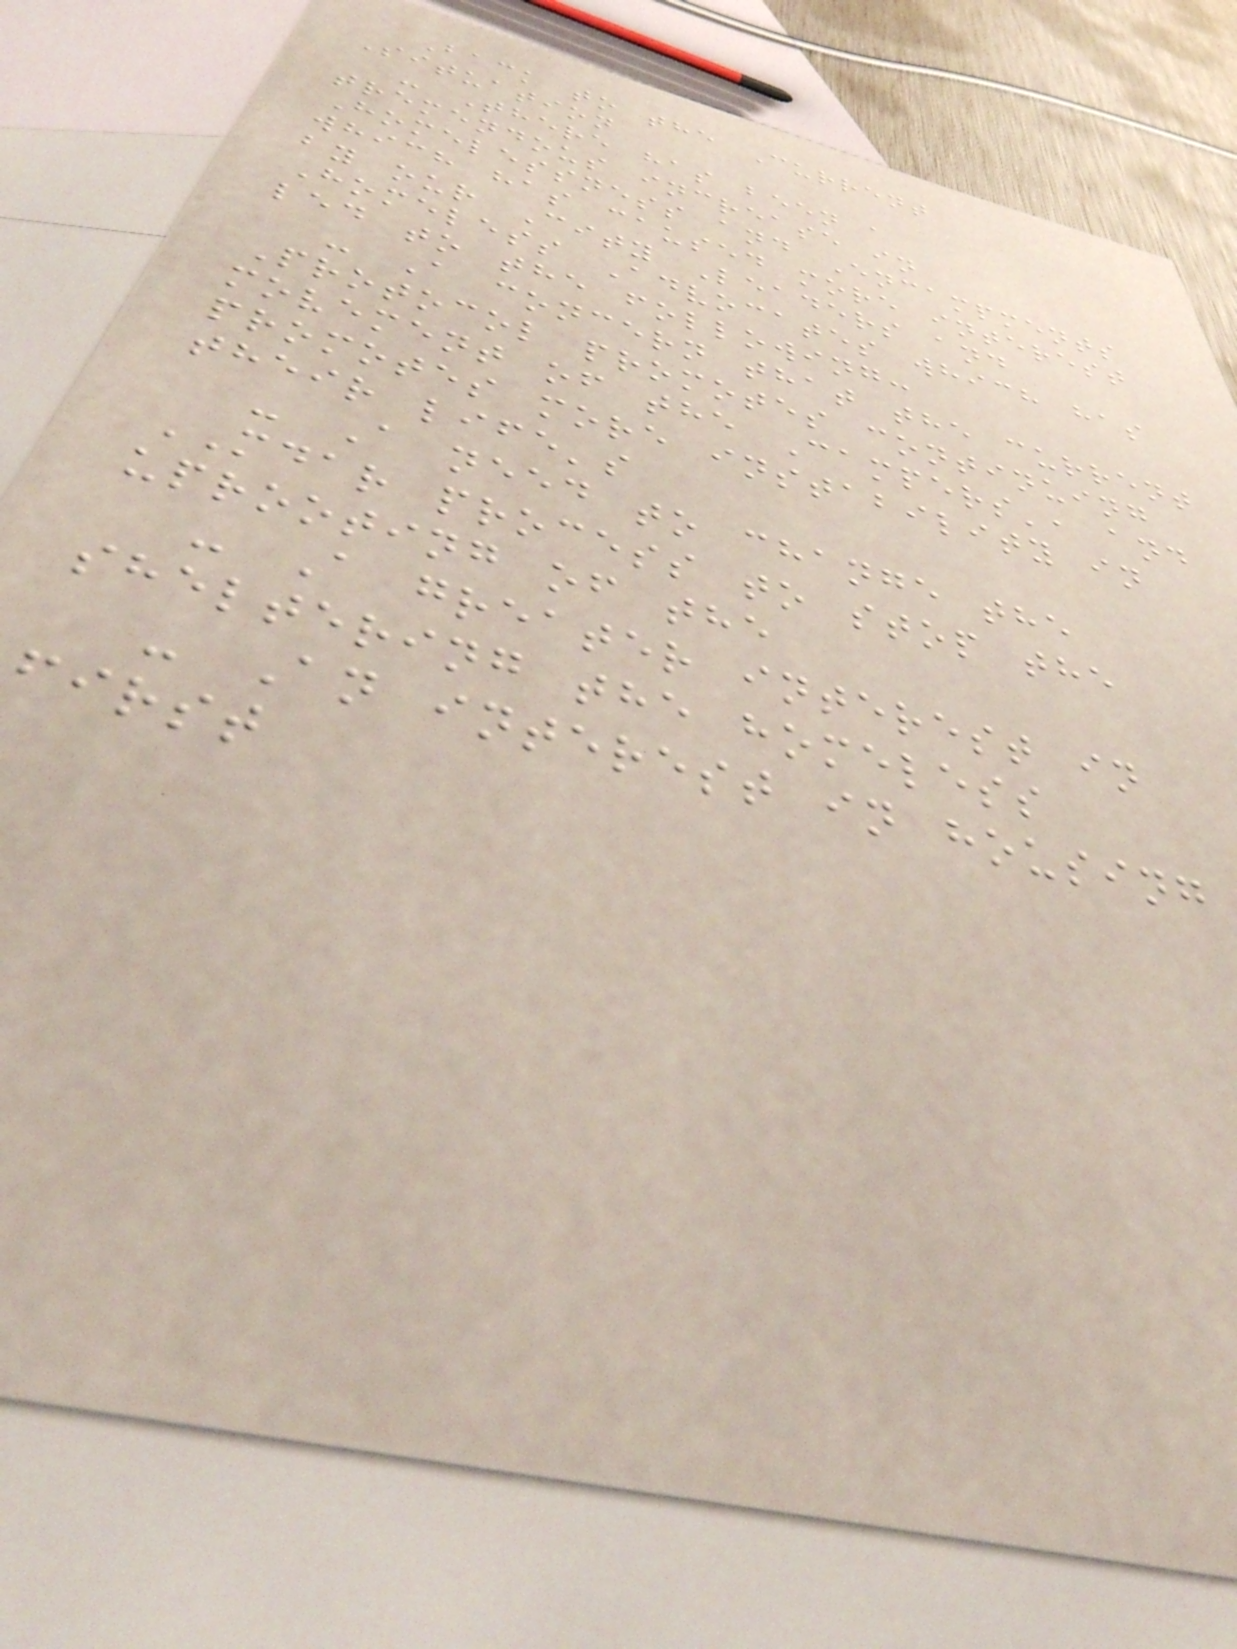Back to the Current
Situation
- There has been a
tremendous increase in
Homelessness and Encampments
which has caused more interest
by our City Leaders and
Homeless Advocates which has
led to the following:
- A concern that the current
Protocol promotes continuing
movement of the Campers', and
promotes more instability in
their life's
- A need to change the
MDAR process to stop the
uprooting of the
- A greater interest in
sheltering the homeless
- An interest in housing
first
